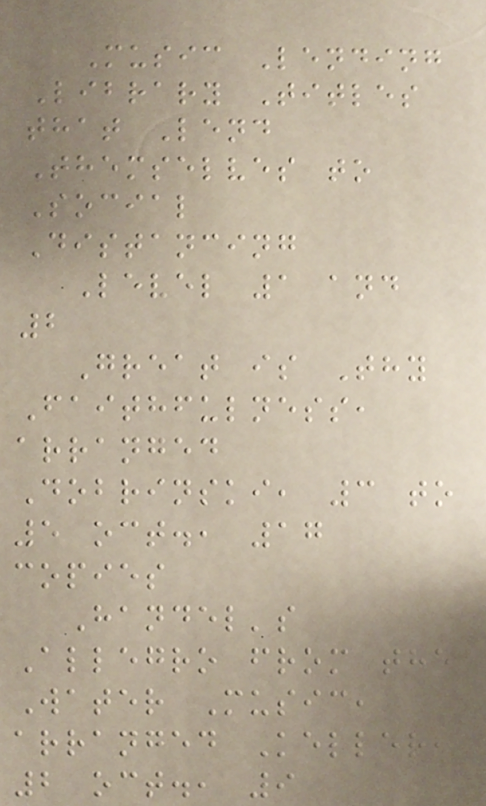Music Lending
Library Titles
that Lend
Themselves to
Social
Distancing
Level 1 and
2
Great is Thy
Faithfulness,
arranged
Dobrinski, 3 to
5 oct., 17
copies
Handel's
Allegro from the
Water Music,
arranged Keller,
2 oct., 9
